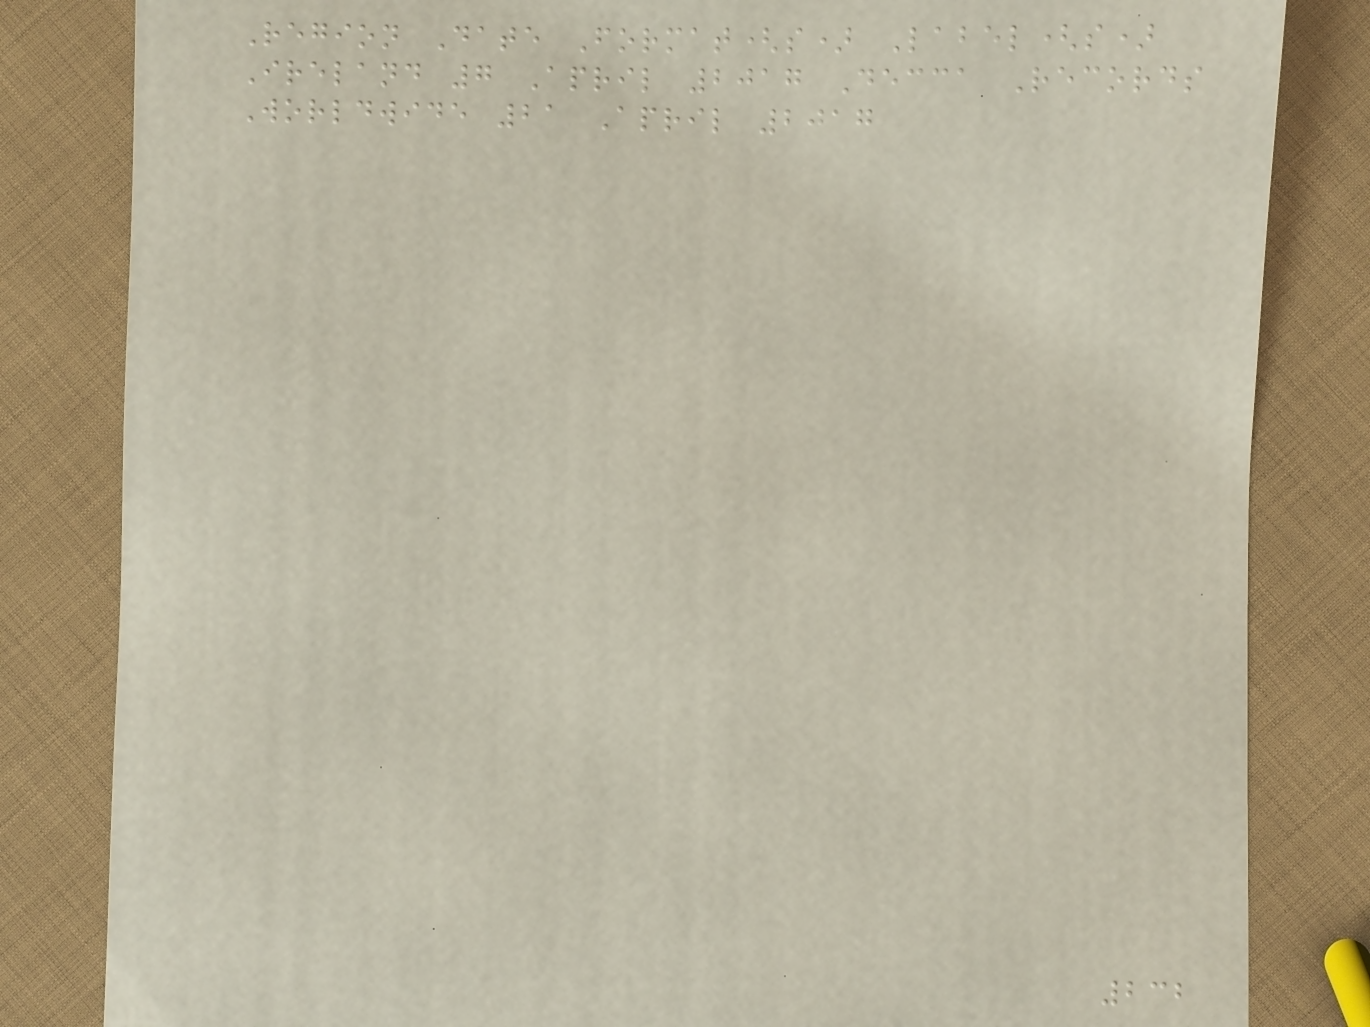Region Date Format(s) Label(s)
Ireland 7 April 2017 Decca Records
Worldwide 21 April 2017
232
